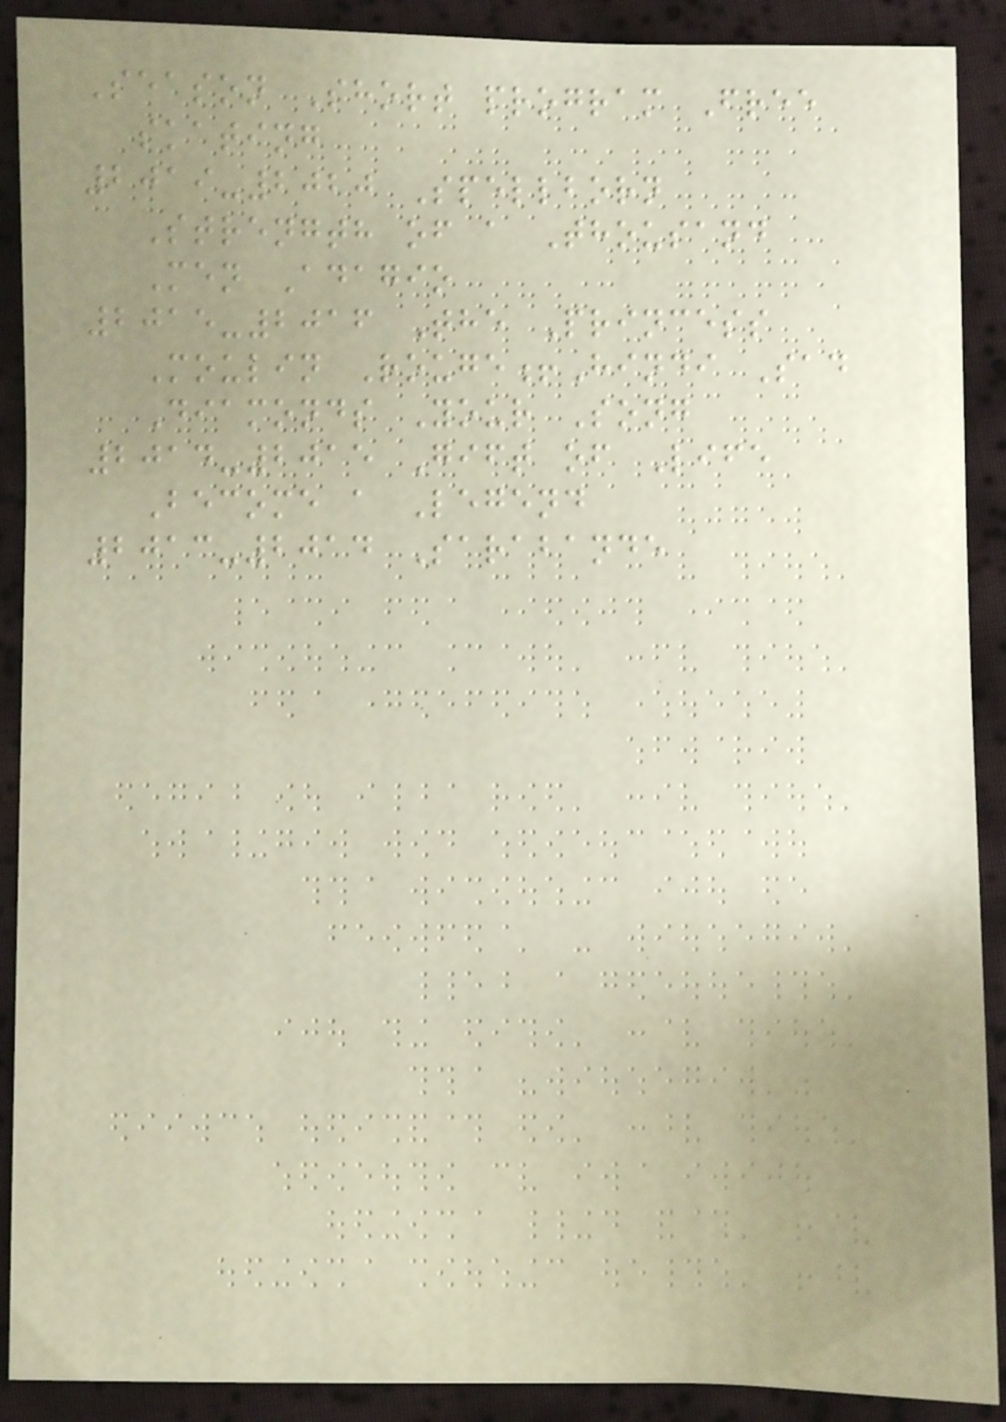Season Short program Free
skating
2019-2020 Spellborn
Strength of a Thousand
Men Adagio
2015-2016 The Princess
Moulin Rouge!Hindi Sad
Diamonds Your Song
2014-2015 Gift of Life
Become a Legend
2013-2014 Sarabande
